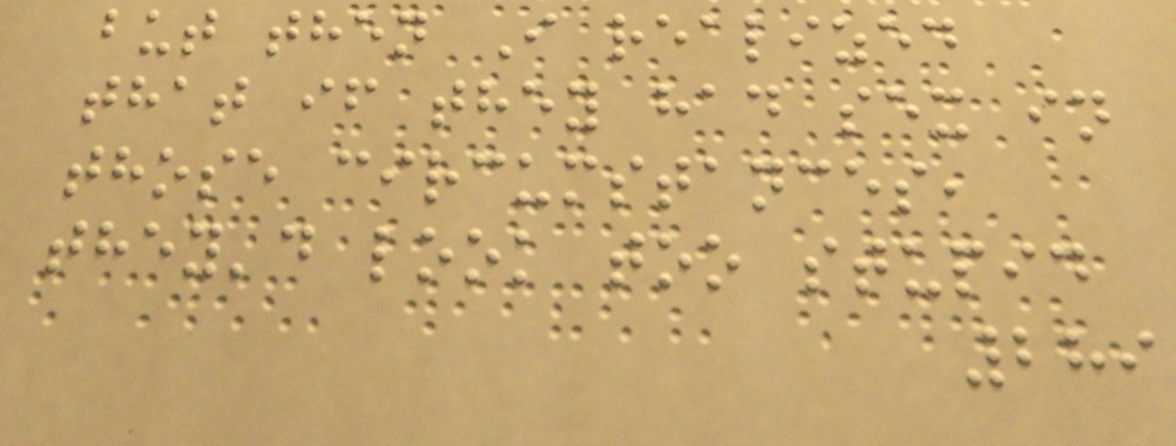but then I realized
that if they had sex in
those circumstances,
they'd look too stupid
289
